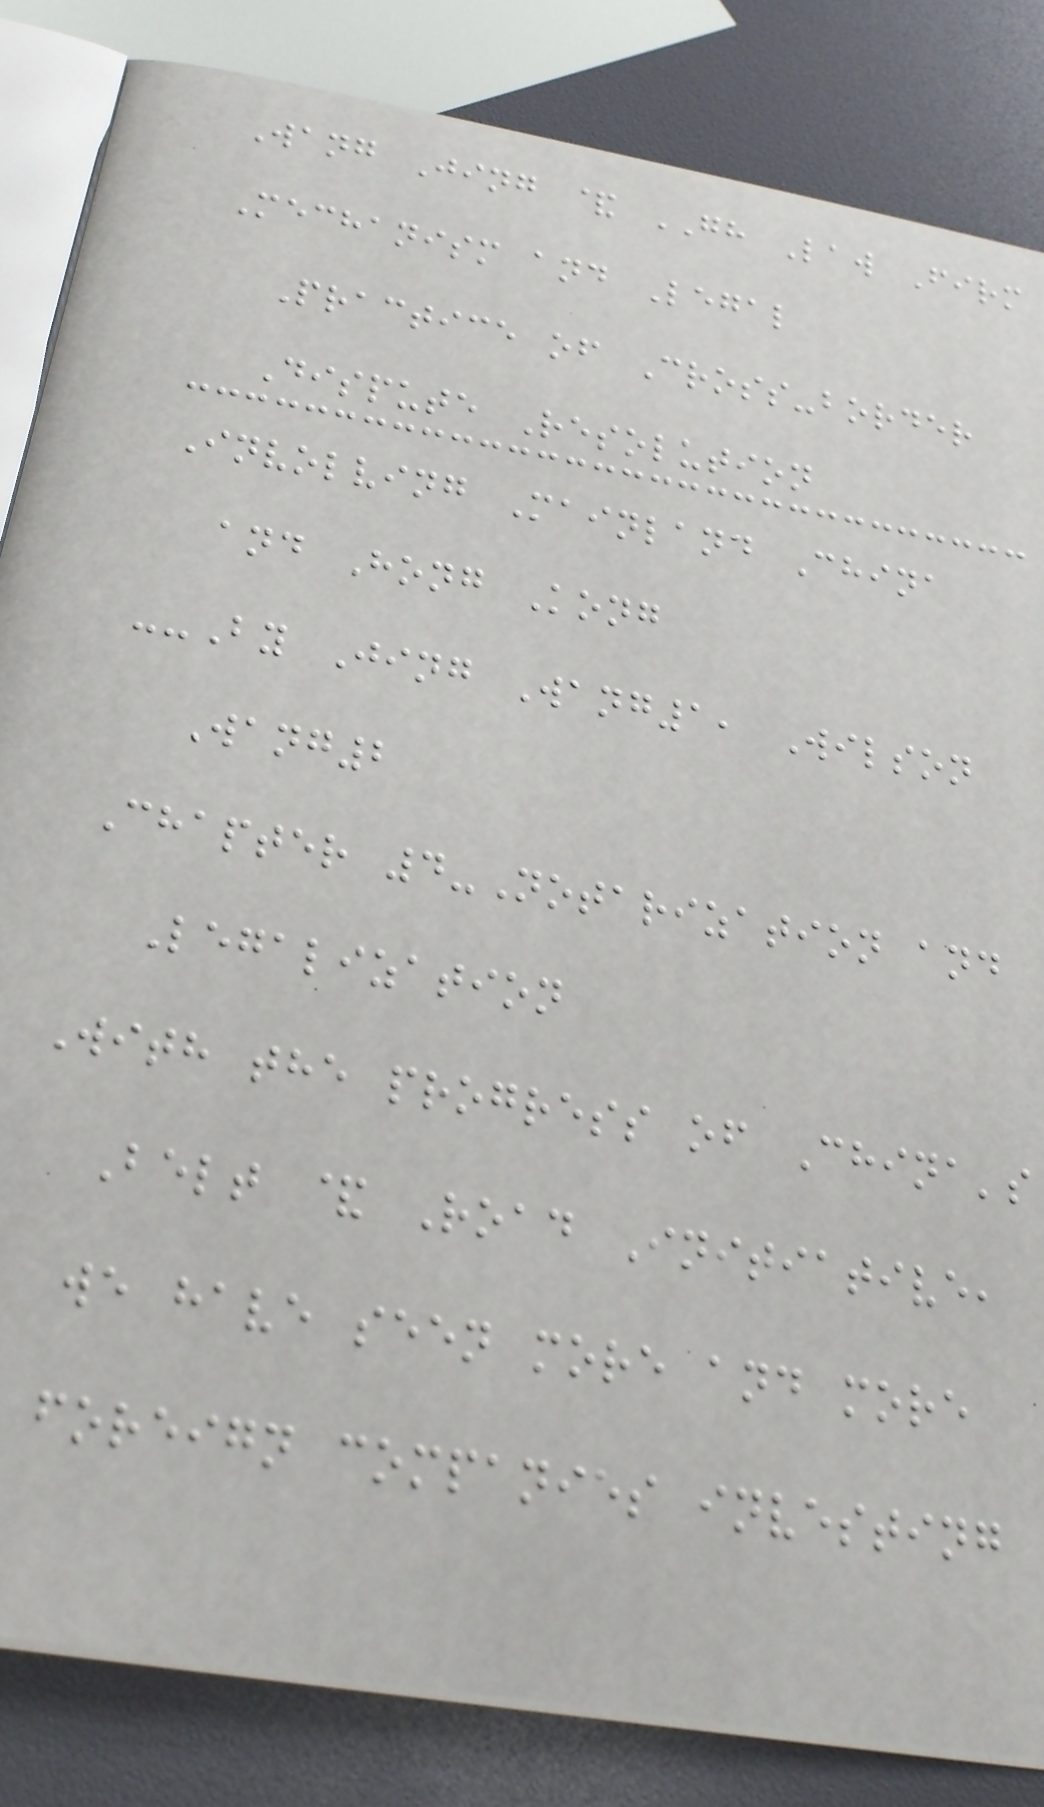Wang Jing & GH Law Firm
Mechanism and Legal
Practice of Cross-border
Dispute Resolution
Involving Mainland China
and Hong Kong
--By Jing Wang1, Wilson
Wang2
Chapter 4-Notarization and
Legalization
With the progress of China's
Belt & Road Initiative,
we have seen more and more
foreign companies investing
